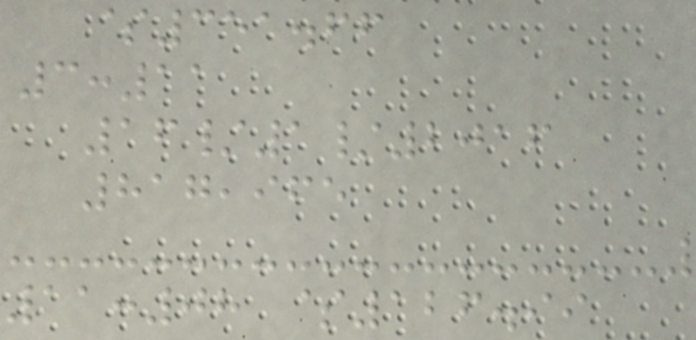$351.66
3:11
16/1/2016
817,965
11:08 $126.99
